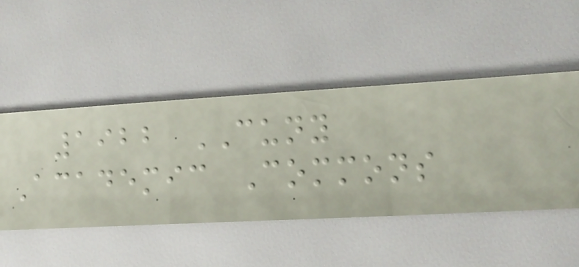1922 CUNY
Academic Commons
